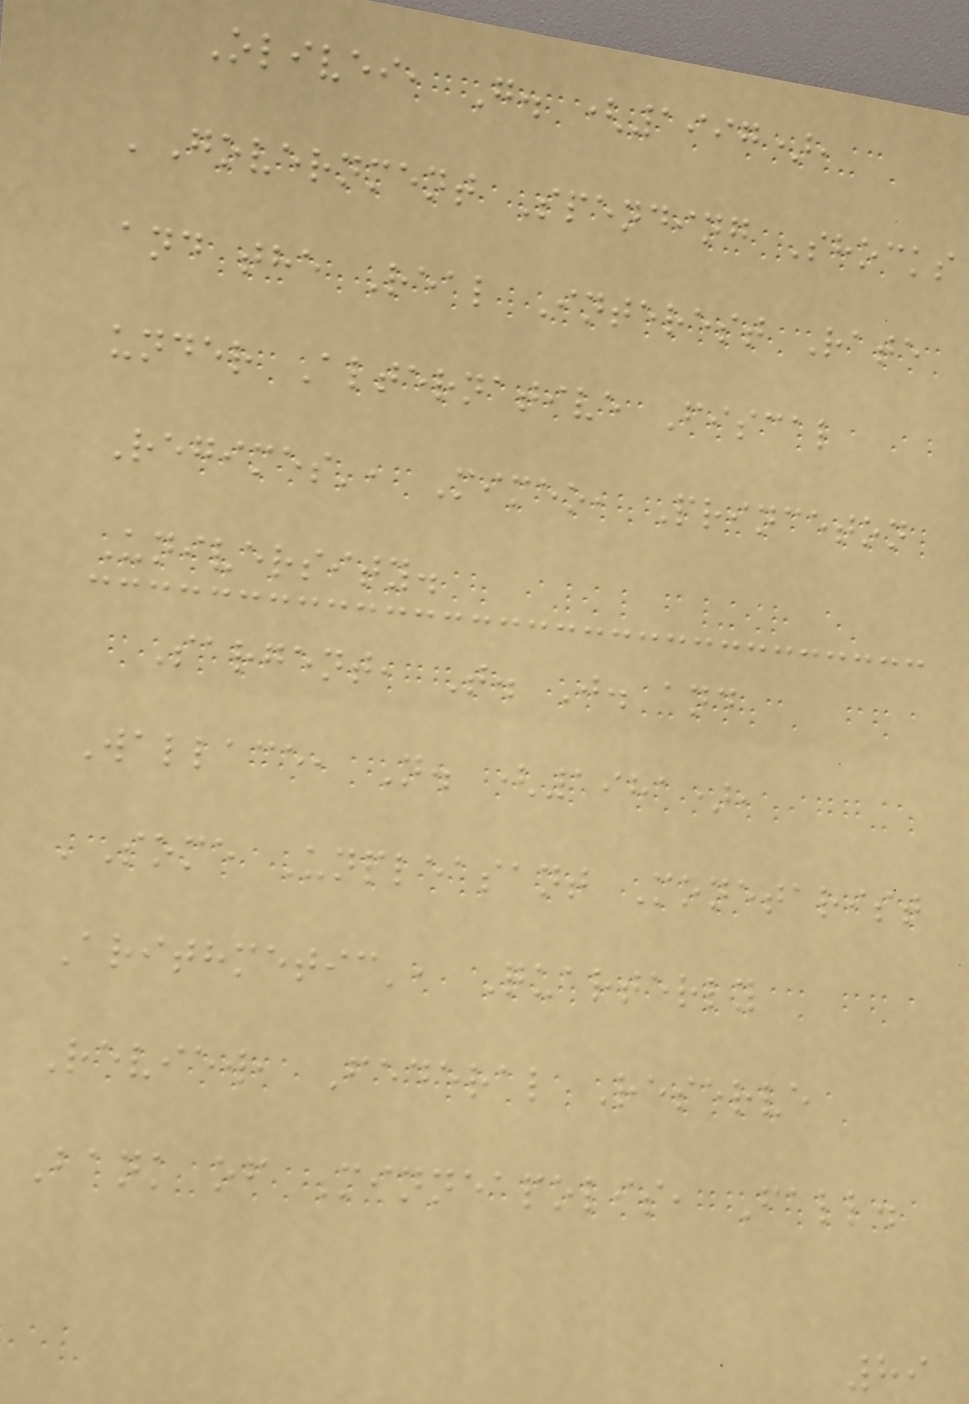Olivei, G. (1997),
'Government Spending Shocks
and the Real Interest Rate
under Alternative Fiscal
Regimes', Mimeo, Princeton
University.
Sargent, T. J. and
Wallace, N. (1981),
'Some Unpleasant Monetarist
Arithmetic', Quarterly
Review, Federal Reserve
Bank of Minneapolis, Fall.
89
